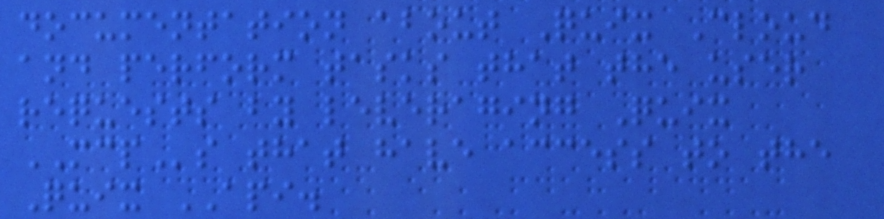documentation about Quix Cloud
and perform tasks that the user
requests by leveraging Quix
MCPs that have access to the
Quix API.
